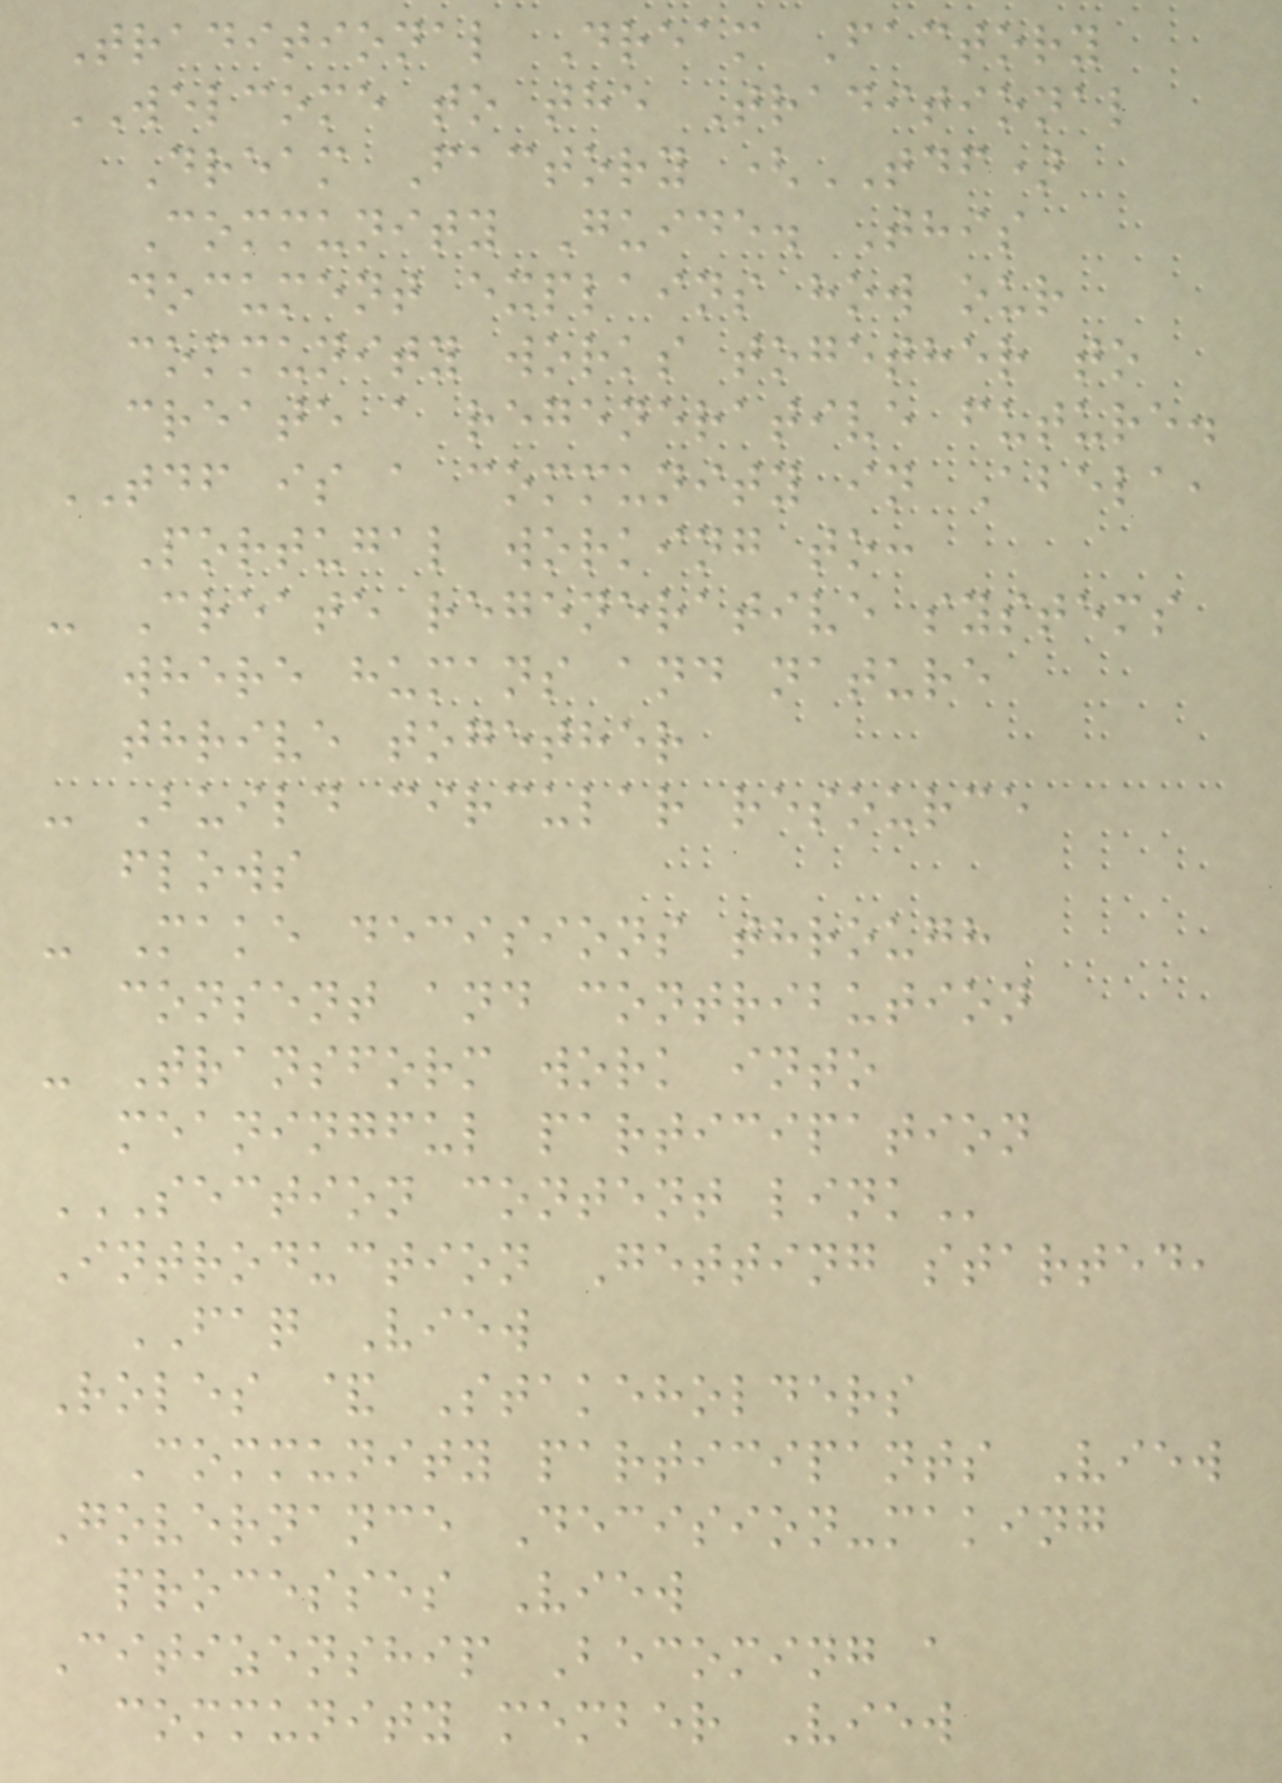Traditional Dream Factory
WELCOME to the Traditional
Dream Factory (TDF)
Community Guide. This
document explains how our
community works together to
create a regenerative future.
TDF is a community in Abela,
Portugal working to:
- Create regenerative systems
where humans and nature
thrive together
- Build circular resource
flows
- Make decisions through
consent and contribution
- Transform work into
meaningful participation
SECTION CONTENT LINK
Introduction Getting started,
FAQ View
Roles & Stakeholders
Community participants View
Governance Decision-making
processes View
Citizenship Becoming a
community member View
